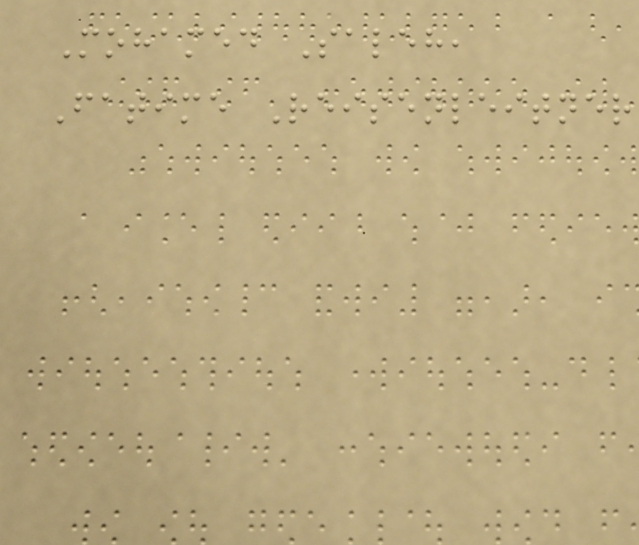Mohamed Saleh,
Fatime Reisenleitner
